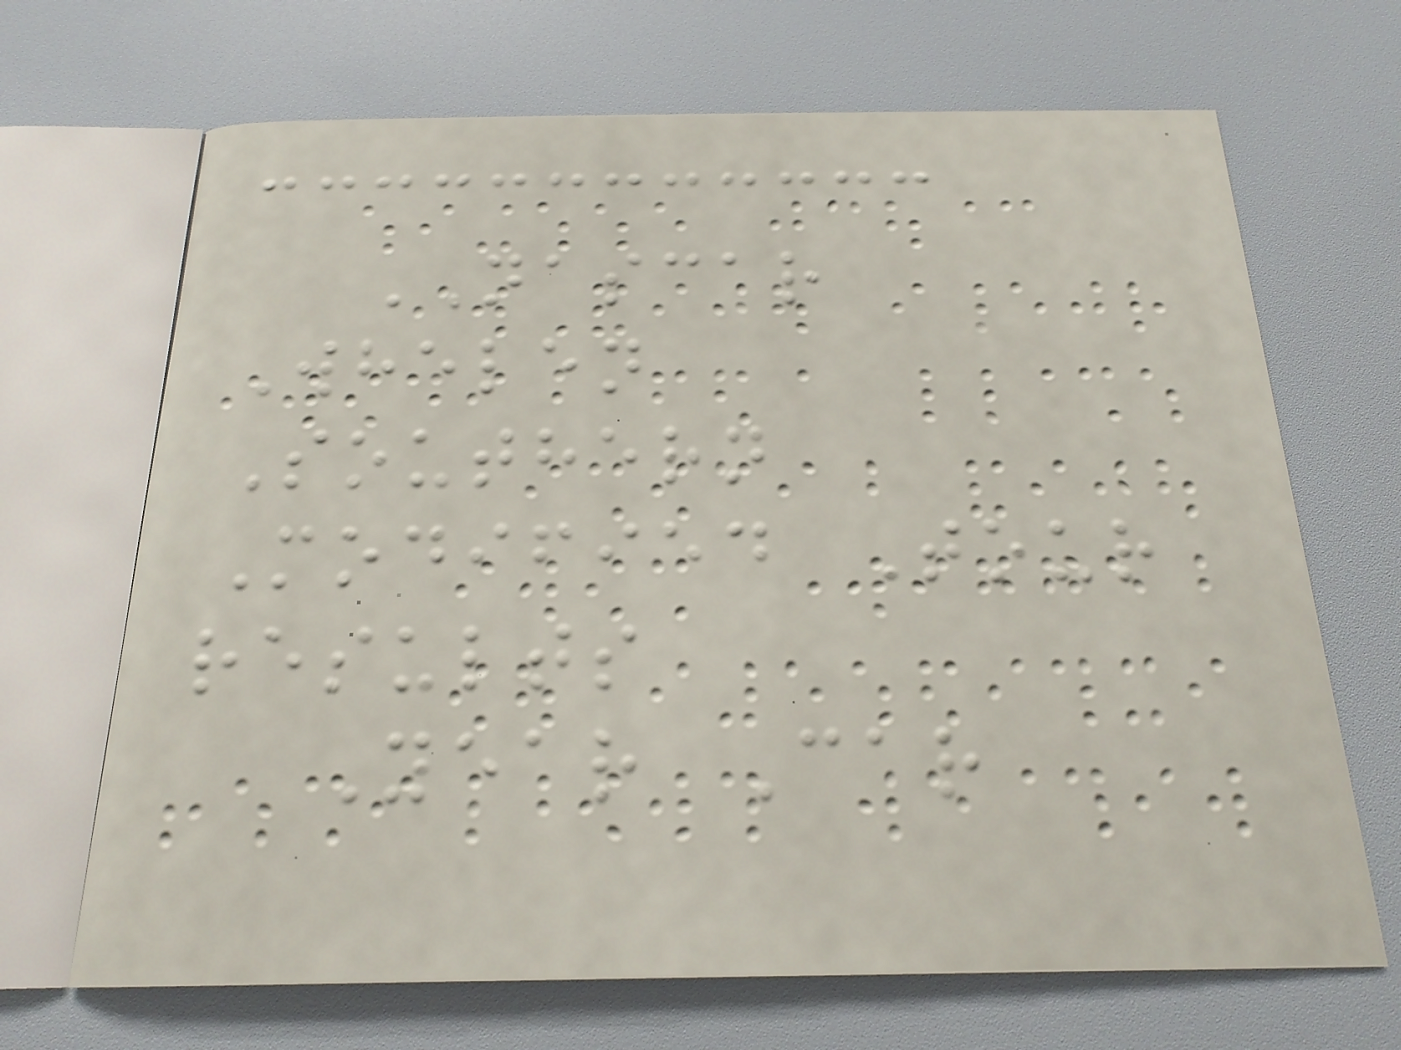NASCAR
Whelen
Southern
Modified Tour
results
Year Car
